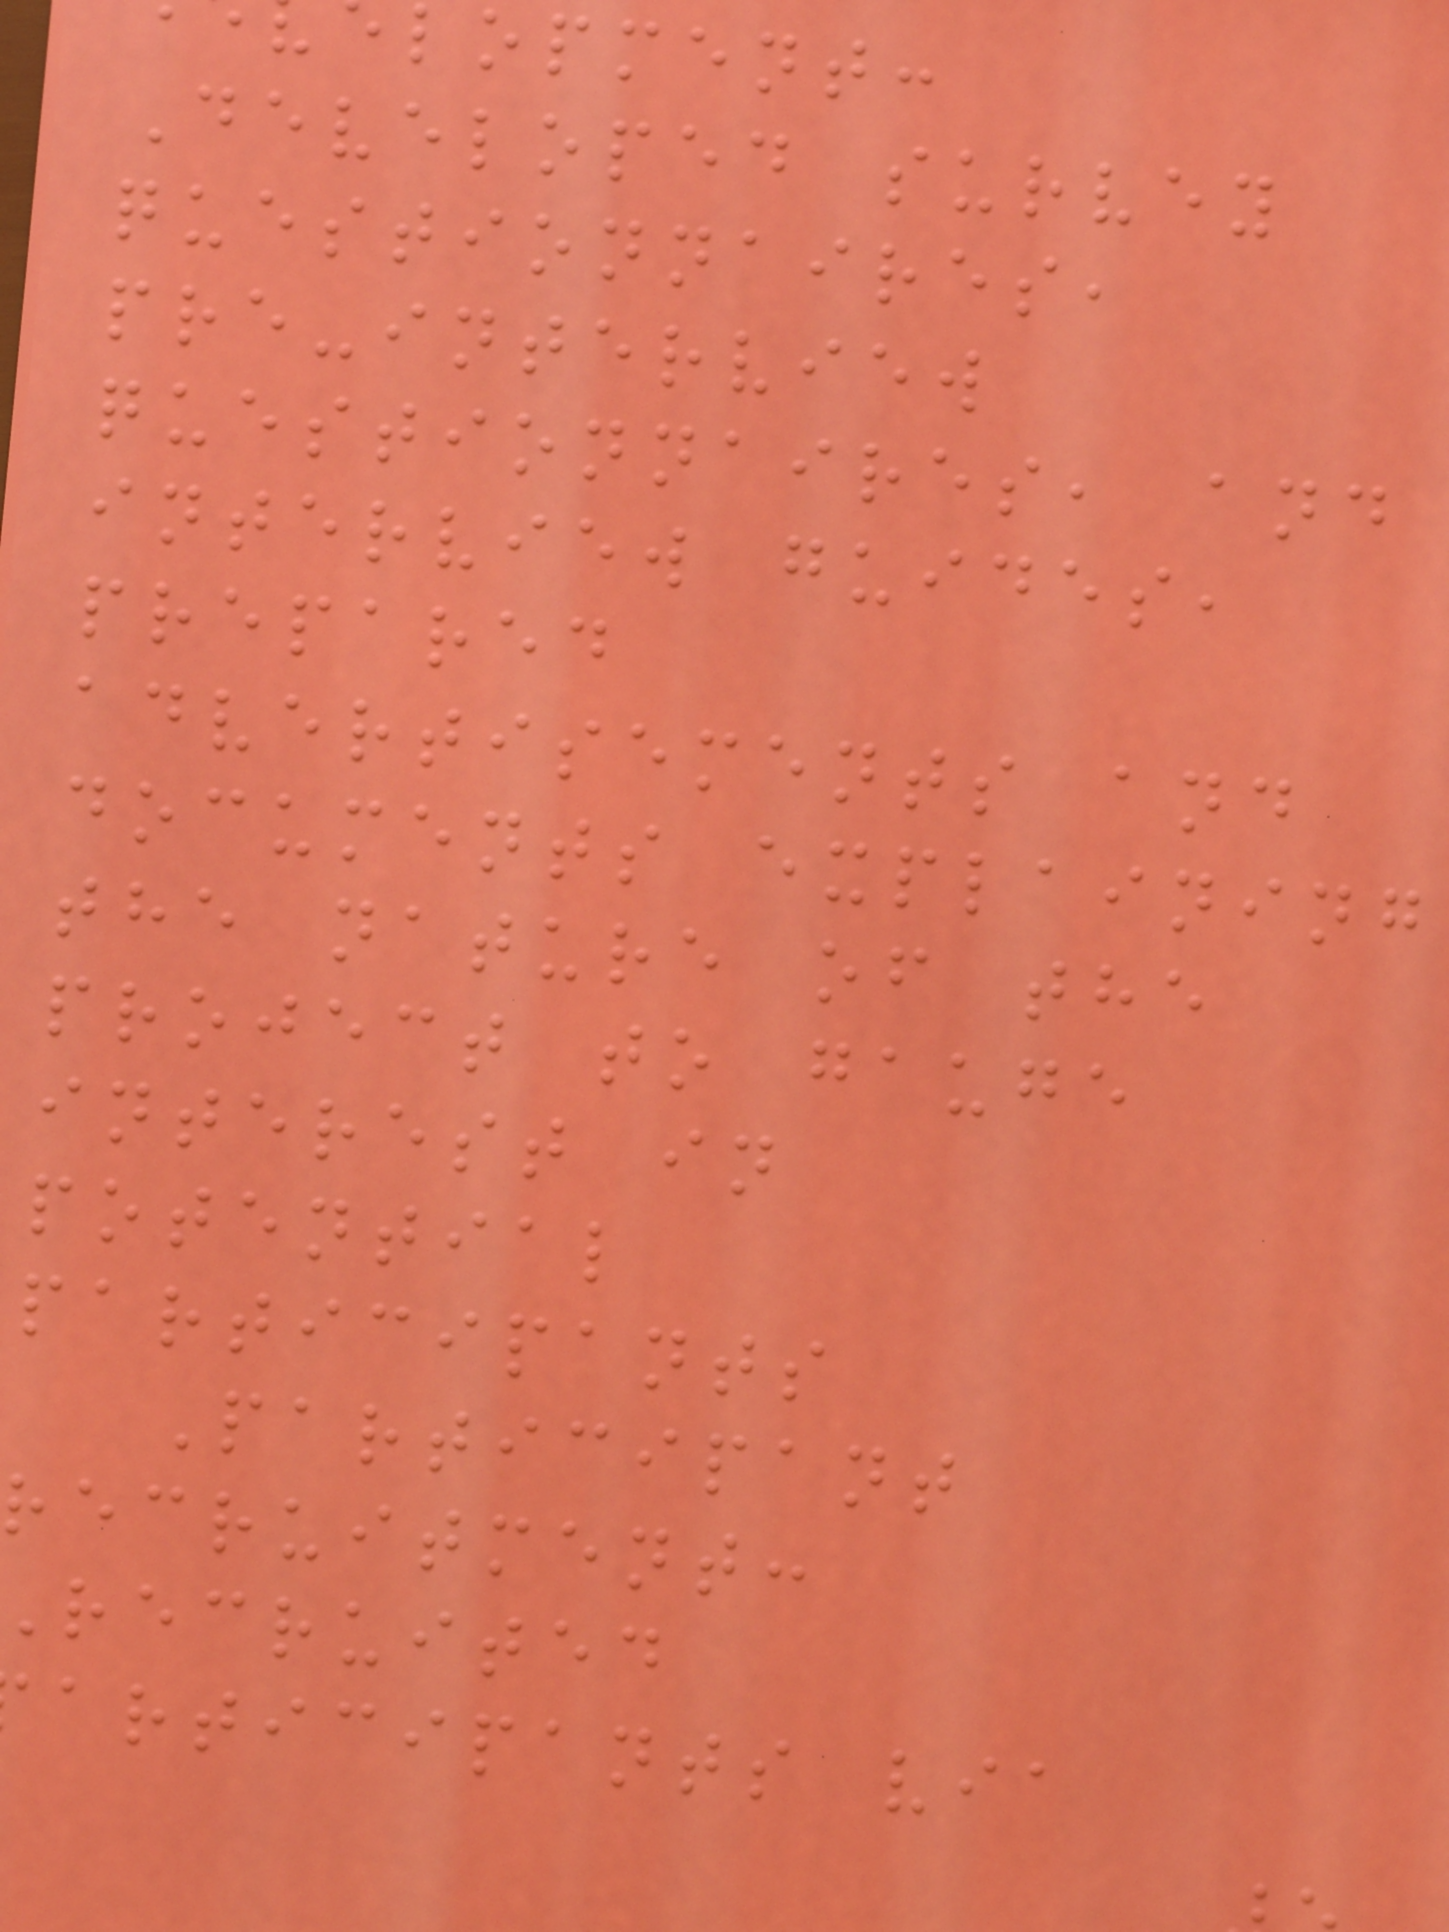lopment:
Developed survey
questionnaires,
pre-interview
questionnaires, and
interview guides,
prepared
advertisements and
documents explaining
the nature of the
project to gauge
interest in
potential
participants
Participant
recruitment:
recruited
articipants via
